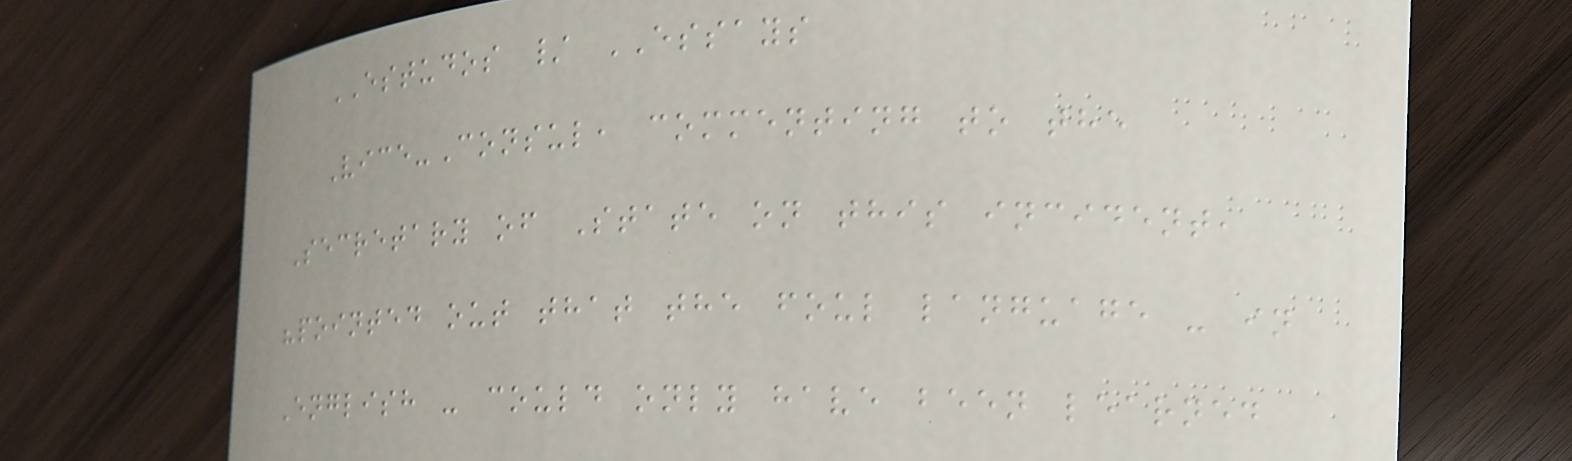ESTUDOS / ESSAYS
Vice-Consul, commenting to the
Secretary of State on this incident,
"pointed out that the foul language - in
English - could only have been learned
